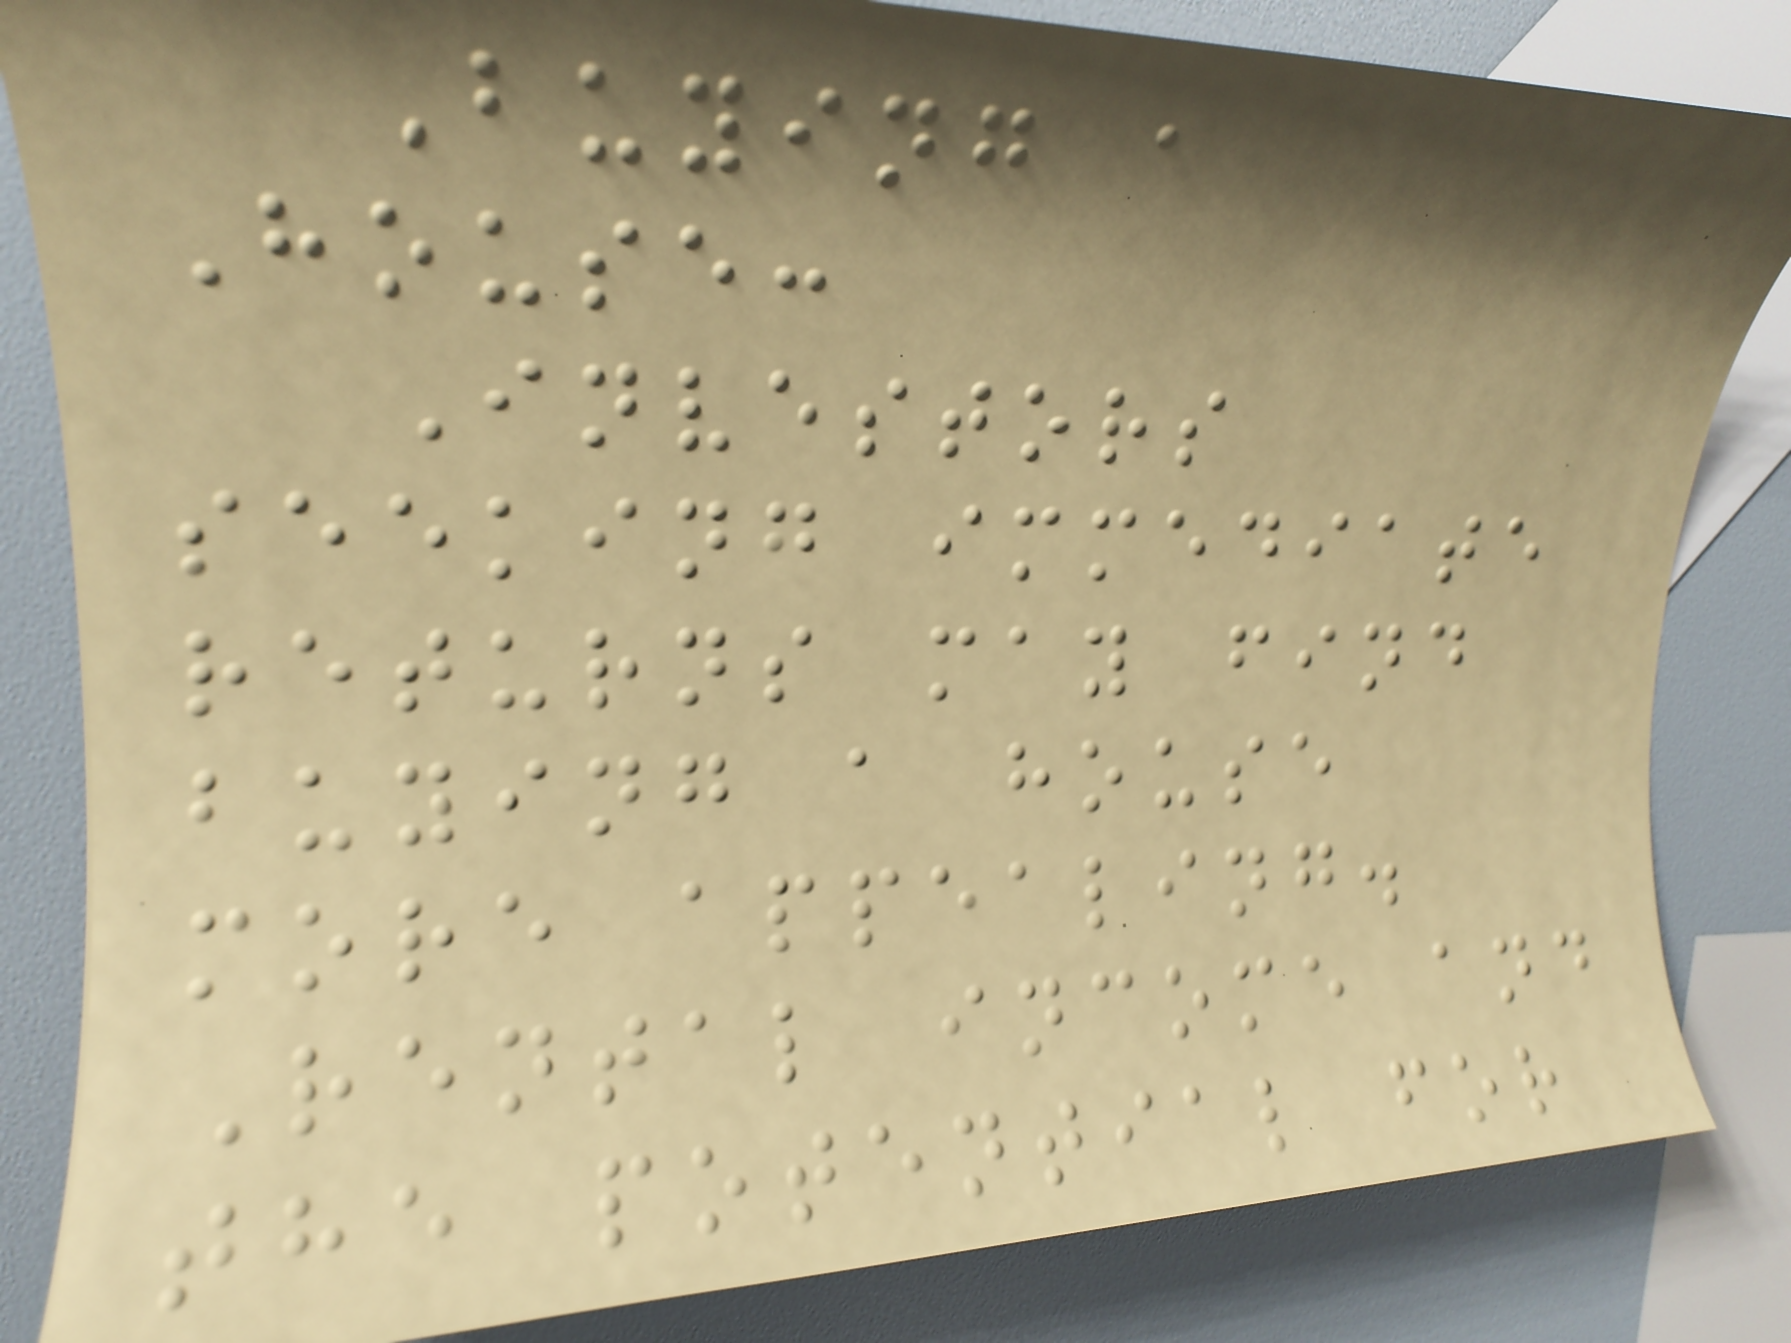Buying a
House:
Investors
seeking immediate
returns may find
buying a house
more appealing.
Rental income and
the potential for
